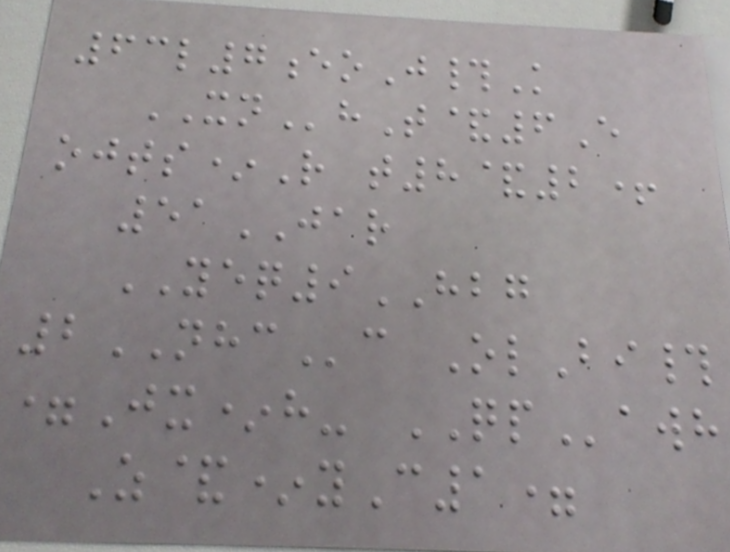63l7eoJ#K
XNhT&6E
ojts*R t8&2+
51JAR
YEQ9HBG
2NHCc OlBi#
=Jx*h- QPawh
Z&*yC1=
